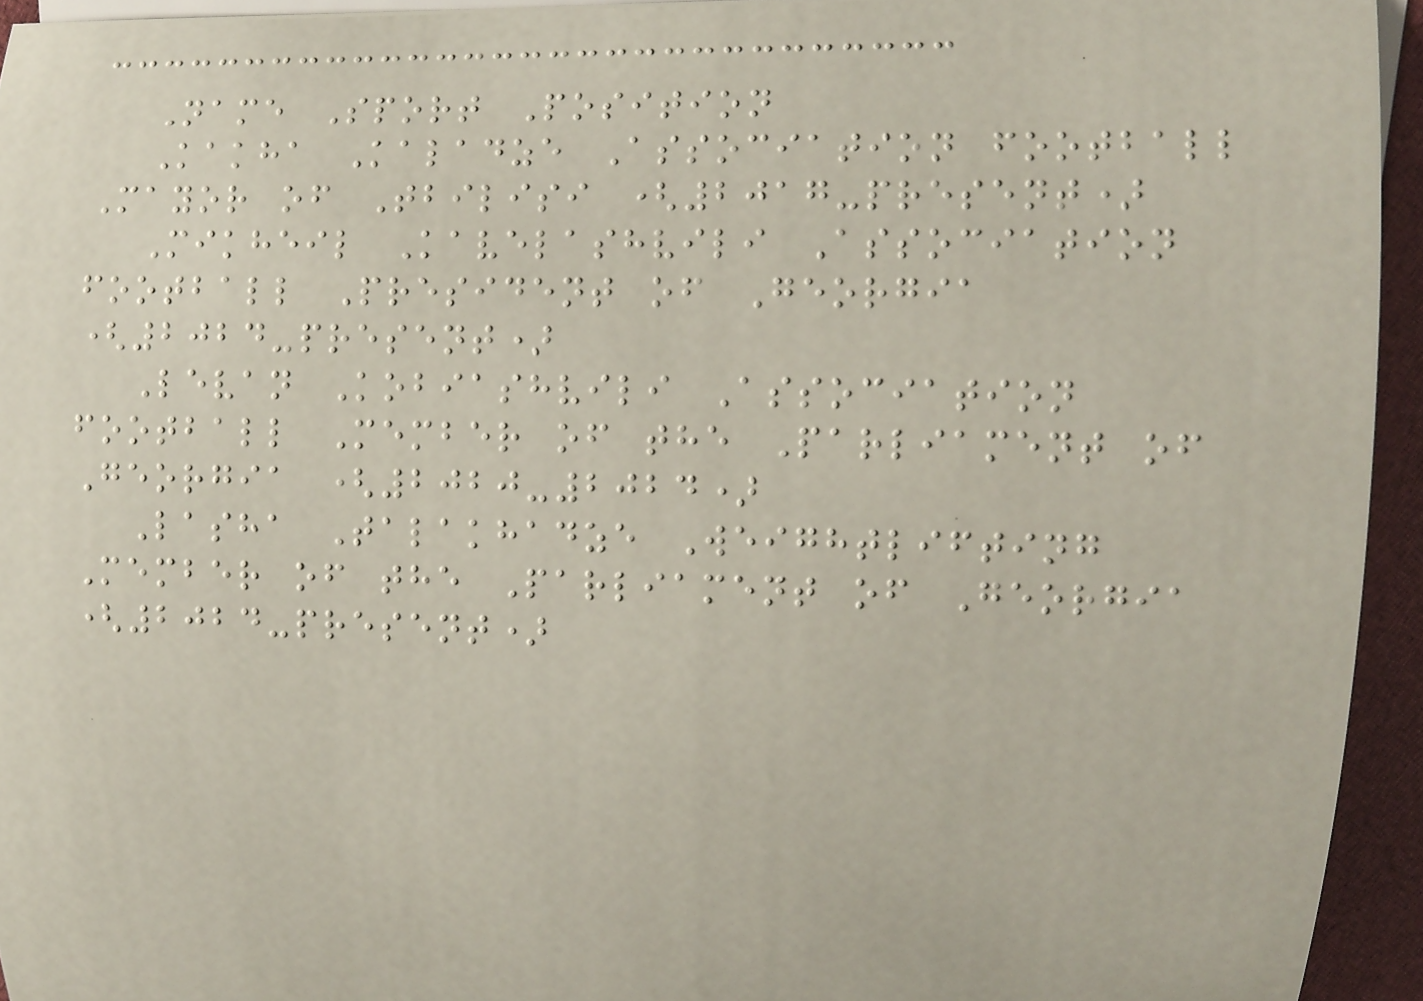Name Sport Position
Kakha Kaladze Association football
Mayor of Tbilisi (2017-present)
Mikheil Kavelashvili Association
football President of Georgia
(2024-present)
Levan Kobiashvili Association
football Member of the Parliament of
Georgia (2020-2024)
Lasha Talakhadze Weightlifting
Member of the Parliament of Georgia
(2024-present)
